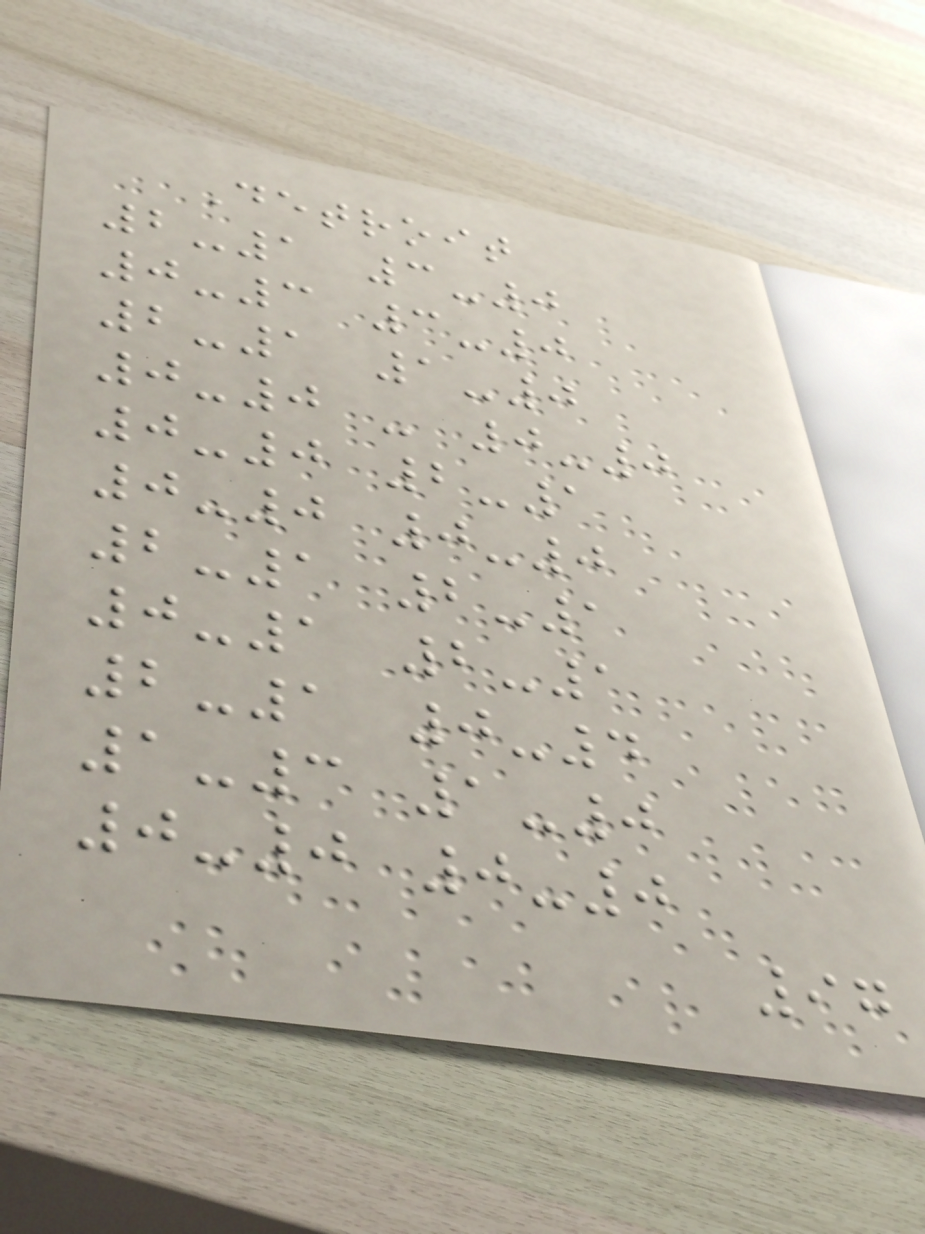Detroit
2-1 3-0
0-3 3-0
2-1 1-0
0-0 - 0-0
0-0 2-1
0-0 0-0
2-1 2-1
0-1 2-1
2-1 0-4
1-3 1-0
0-0 0-0
97
